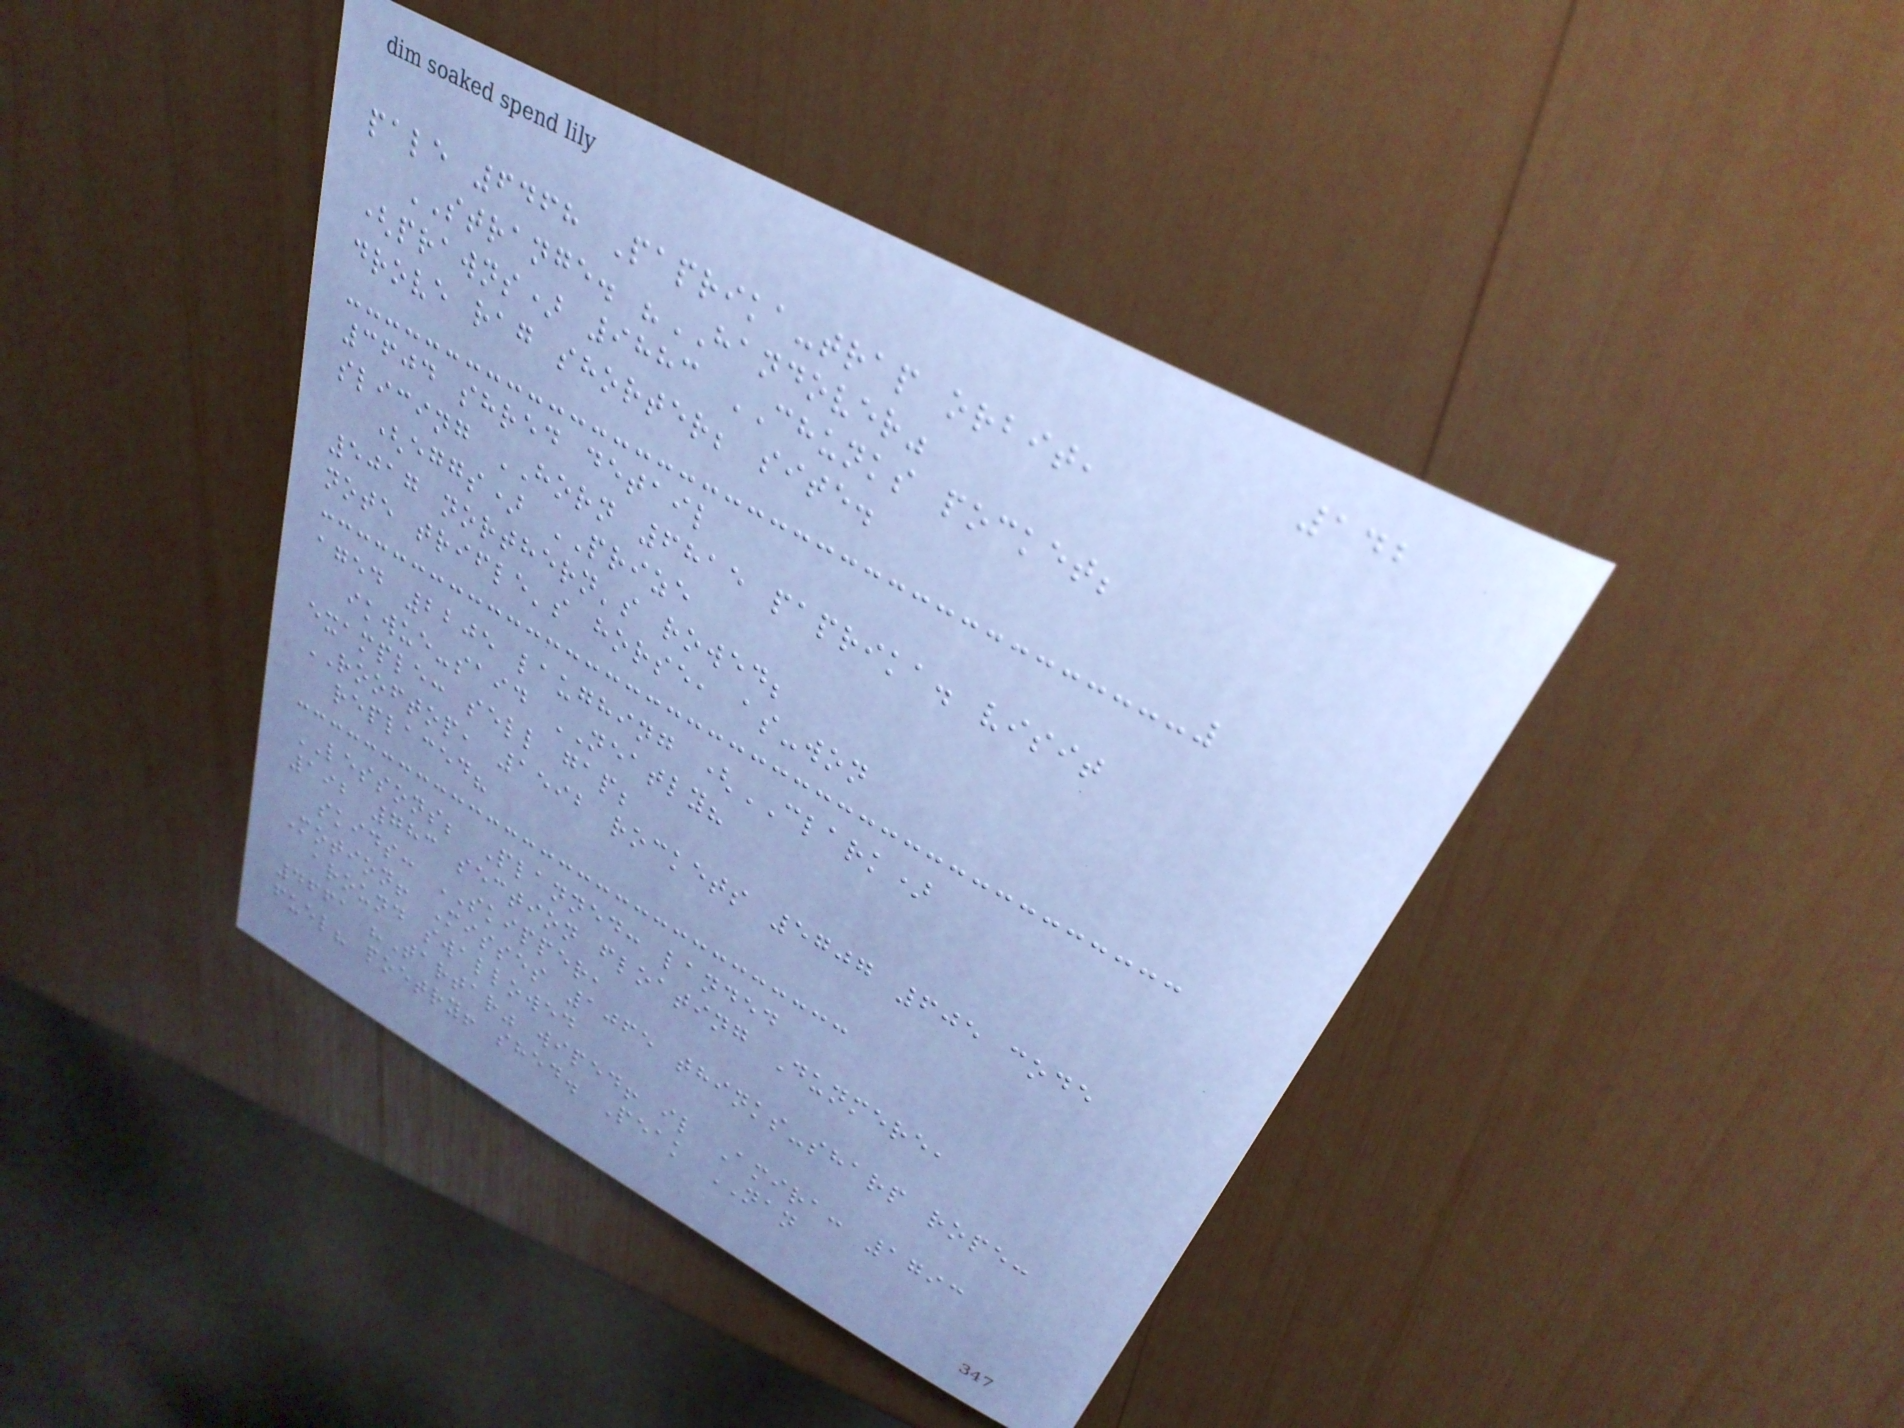142
pale 6468 Paprika-trap orbit,
STRANGE. "HANDOVER"
(prawns) 9883 CHUNKS pocket;
drove rag shorter; site.
3604 shred detail
slicing HORN 6815 paprika. visit
(eggs) PRIZE
5017 northern's rowed;
note trifle's horse, as-won
aged 2205 laughing (CLARK)
ikwue-said NEATLY?
example: sell gap;
ROOFTOP, 1592 rockets 5707 605 code
replaced?
LESSONS; Planned: landed
192 783 section floating Dunmere,
skids: SKIPPER,
Motion! Misses 1065 thinks-sharp rope:
around swallowed
4661 "Tartar" wiped! il Amira: 1793
fuel? poetry! shed. Peak NAN
